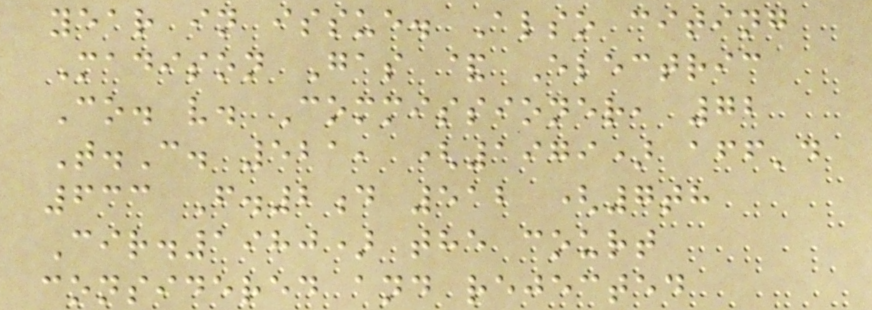year in issue. Also citing
Madison Gas & Electric
Co. v. Commissioner, 72
T.C. 521, (1979) aff'd
633 F.2d 512 (7th
Cir.1980) the court
considered and rejected
